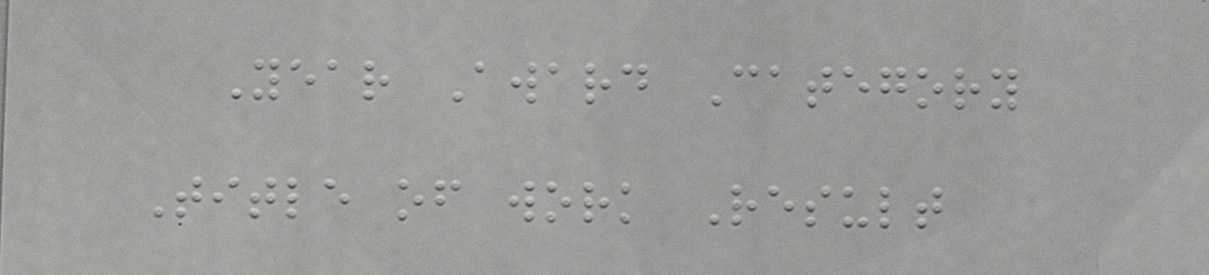Year Award Category
Title of work Result
